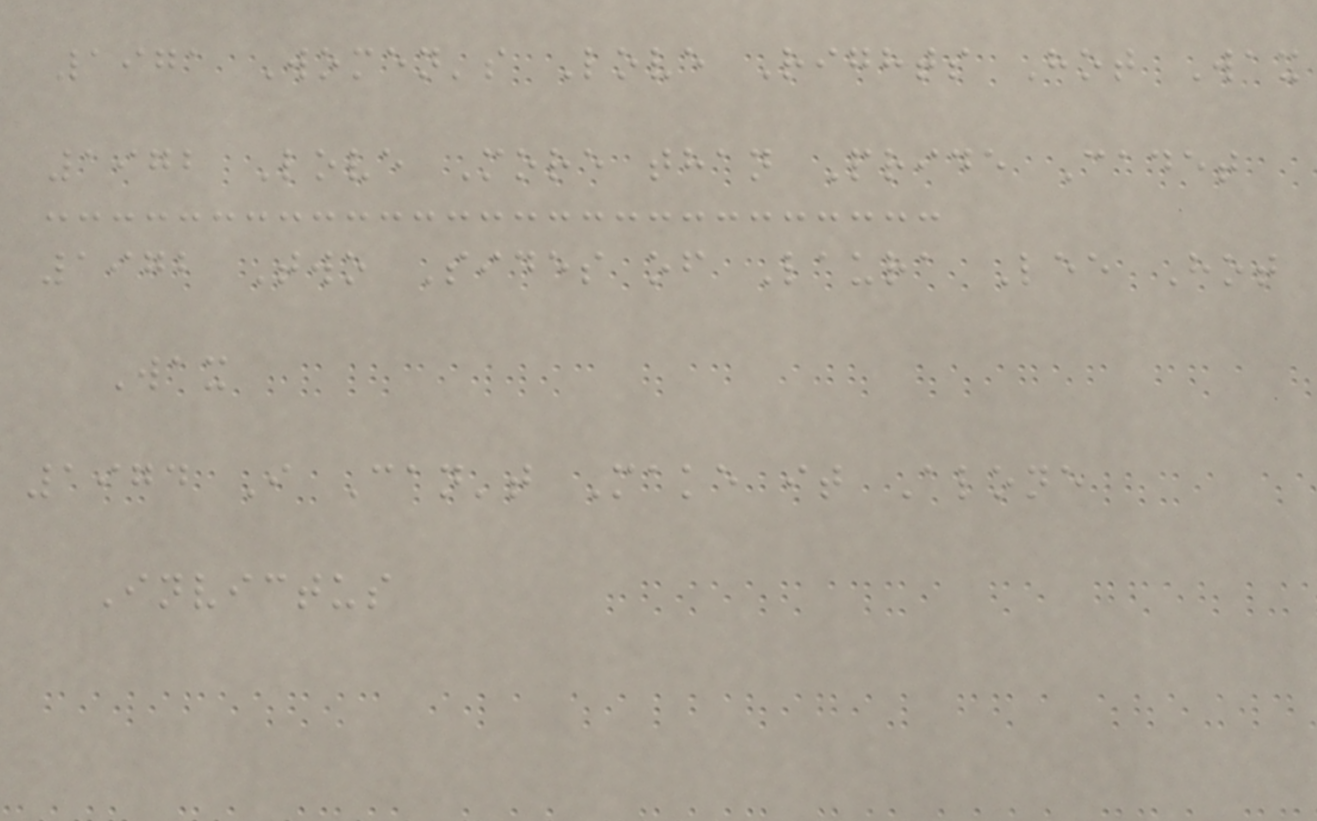1971 Women's Love Rights Hot Wax
1972 Love More than Pride Cadet
1972 Two Sides of Laura Lee Hot
Wax
1974 I Can't Make it Alone
Invictus
